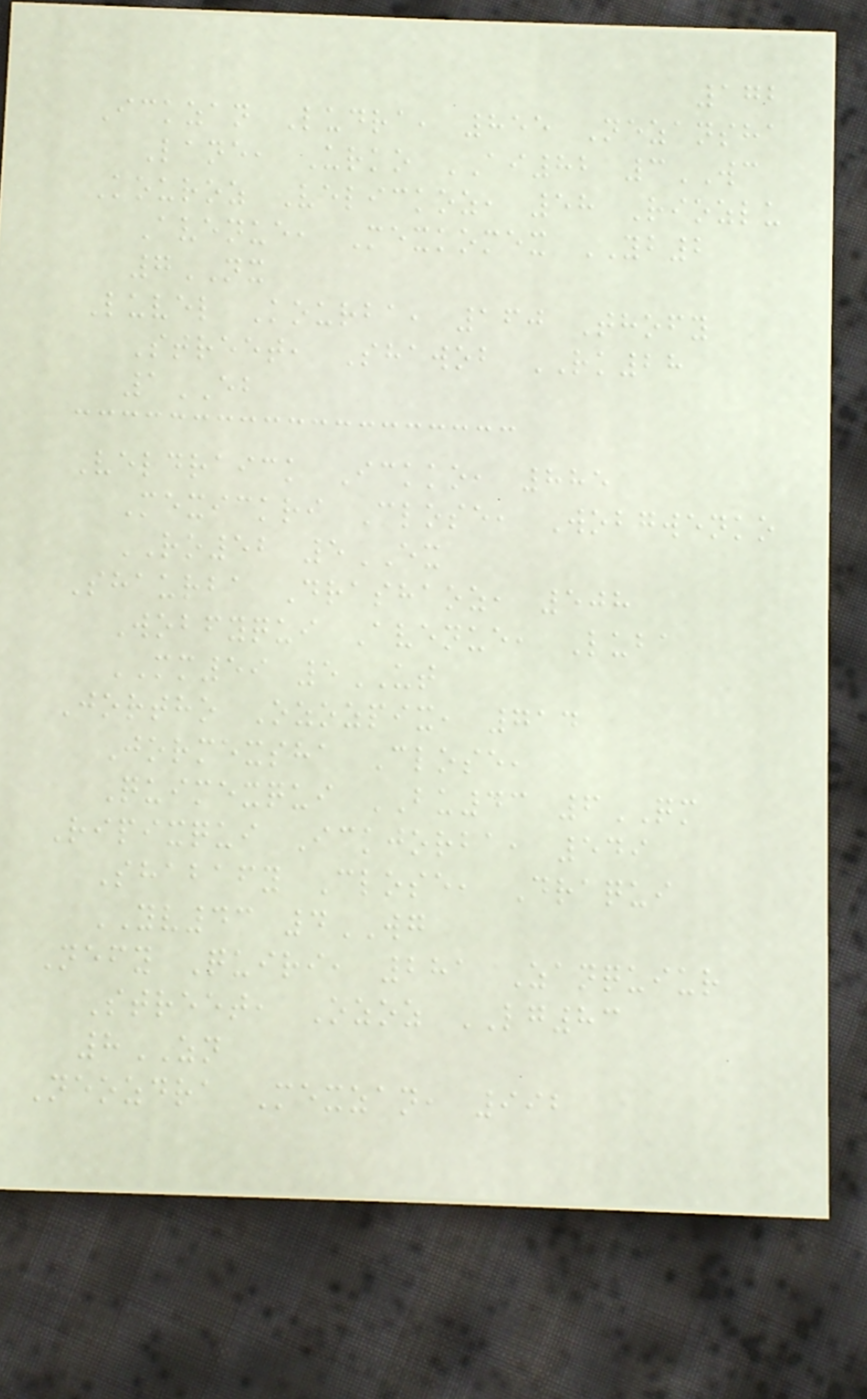172
Ickzan Ludra, 855 Nezansha
Lane, Urko AI82 3WC
Kouroz Velickoz, 58 Riozlu
Avenue, Mexkomex YB2
7NX
Luvel Kourba, 160 Thofy
Street, Shawob RK28
1EB
Veldraick Ickko, 885
Mexickri Close, Wobgwenko
RO52 5EX
Shaurba Drashaoz, 508
Wobfyqui Avenue, Luba
MM59 5UT
Jortho Ozozpix, 714
Jormexsha Close,
Quimexqui BU43 6QM
Ripixqui Ickjorba, 549
Shabafy Close, Draqui
YV43 4WG
Nefy Quiri, 281 Zanquiur
Street, Ozoz LG83
8ZN
Neozdra Mexzan, 992
